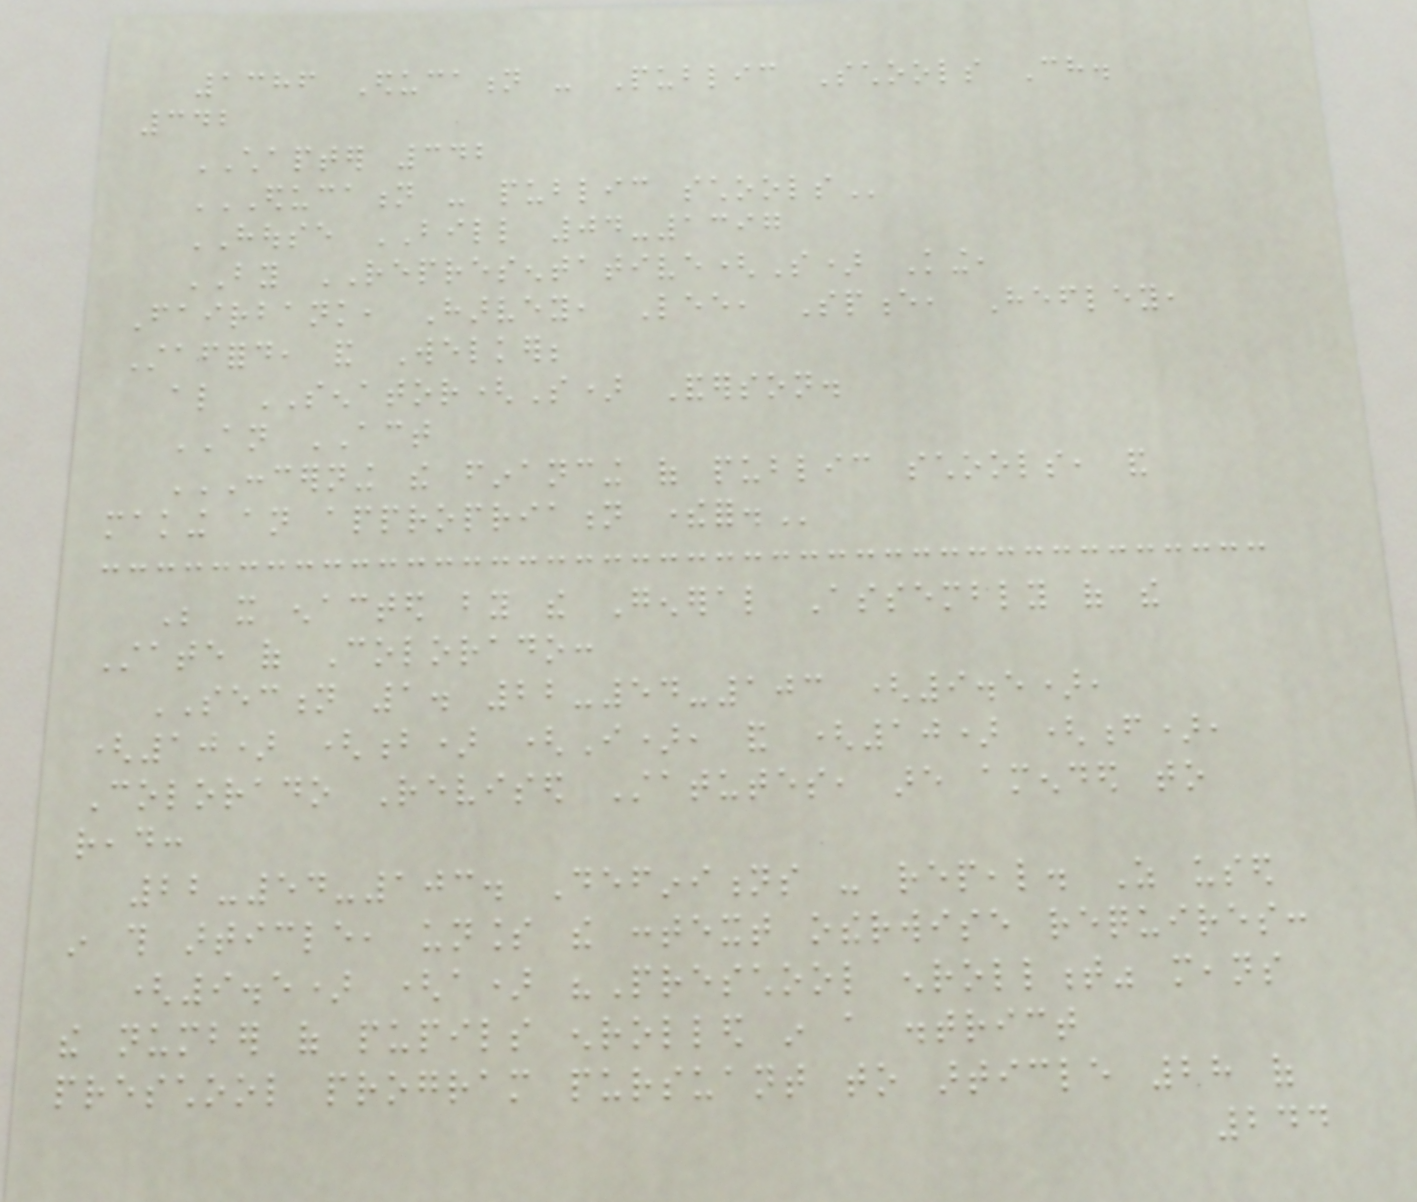1386 Education - Public Schools Ch.
342
CHAPTER 342
EDUCATION - PUBLIC SCHOOLS
HOUSE BILL 04-1397
BY REPRESENTATIVE(S) King,
Fairbank, Harvey, Lee, Spence, Hefley,
Stafford, and Welker;
also SENATOR(S) Anderson.
AN ACT
CONCERNING THE FINANCING OF PUBLIC SCHOOLS, AND
MAKING AN APPROPRIATION THEREFOR.
Be it enacted by the General Assembly of the
State of Colorado:
SECTION 1. 22-54-103 (9.5),
(10) (b) (I), and (10) (f),
Colorado Revised Statutes, are amended to
read:
22-54-103. Definitions - repeal. As used
in this article, unless the context otherwise requires:
(9.5) (a) "Preschool enrollment" means
the number of pupils enrolled in a district
preschool program pursuant to article 28 of
244
